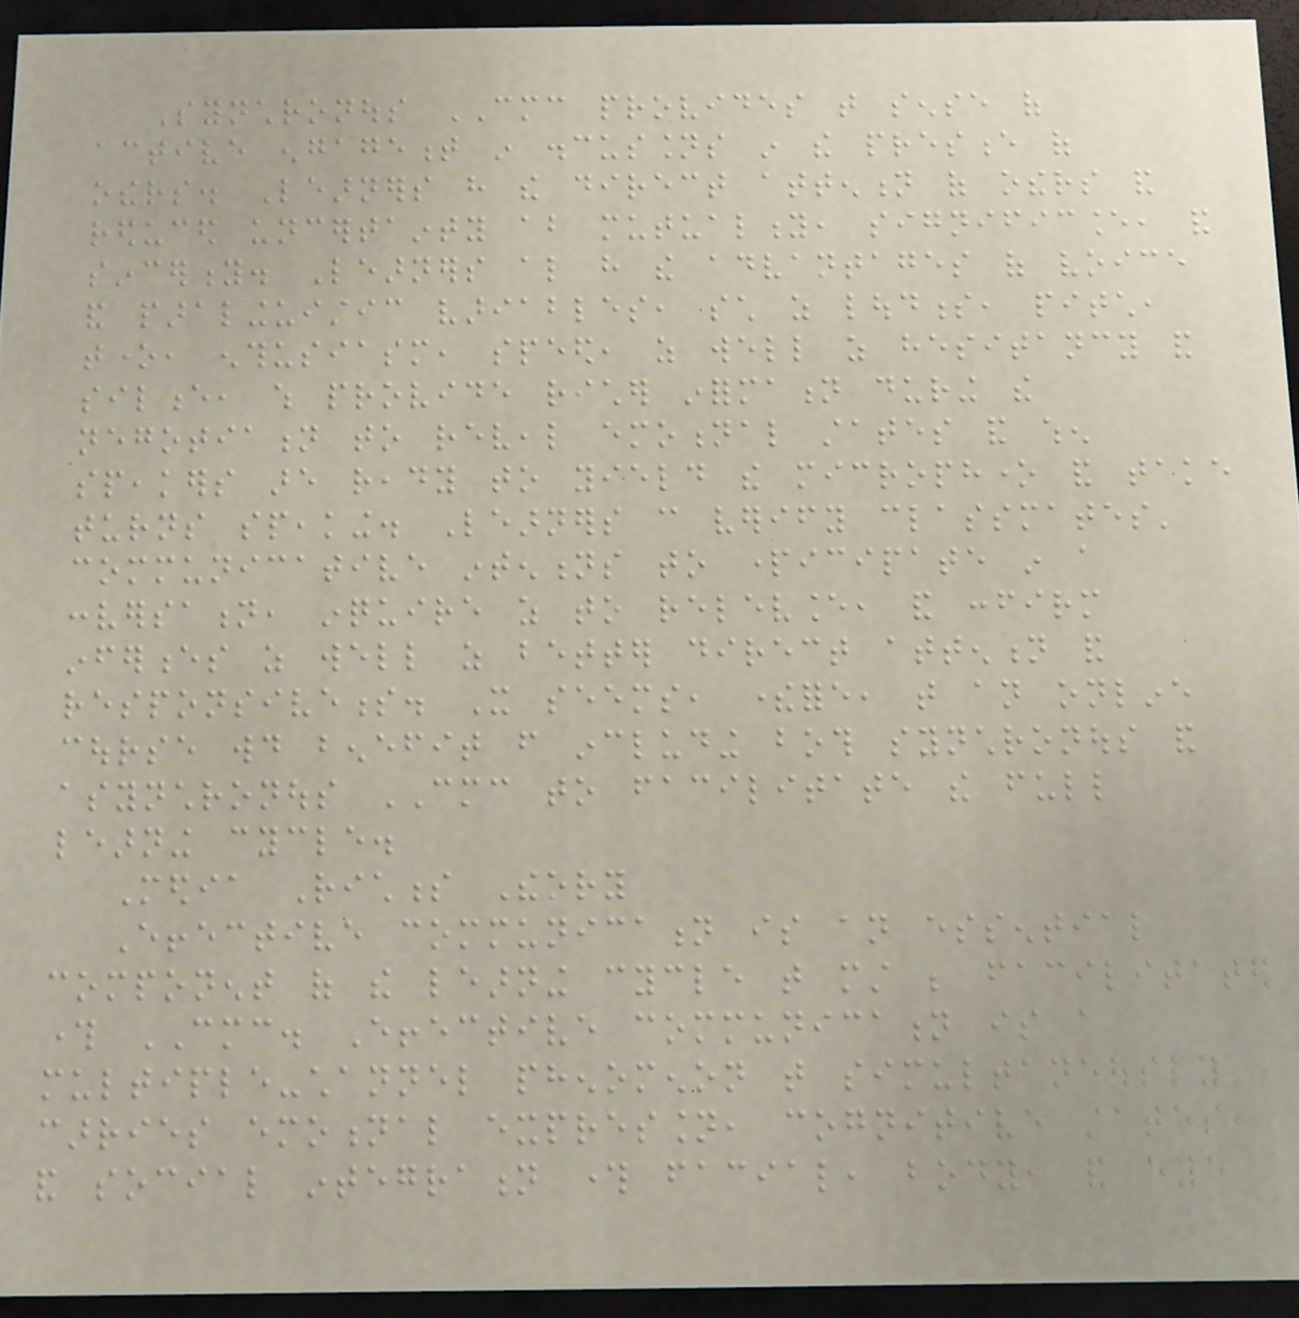Synchronous CMC provides that sense of
active engagement in discussions in the presence of
others. Learners have the direct attention of others and
reduced uncertainty about mutuality, significance, and
sincerity. Learners also have the advantages of voice
and paralinguistic variables, such as loudness, pitch,
tone, enthusiasm, speed, as well as hesitancy and
silence, which provide richer information during the
negotiation to reveal emotional states and when
speakers are ready to yield the microphone and take
turns speaking. Learners can verify classmates'
communicative intentions to participate in a
conversation, inquire as to relevance, and confirm
inferences as well as better direct attention and
responsiveness. It seems, therefore, that an online
course would benefit from including both synchronous and
asynchronous CMC to facilitate the full
learning cycle.
Media Richness Theory
Effective communication is an essential
component of the learning cycle that must be facilitated
through CMC. Effective communication is a
multiple-channel phenomenon that simultaneously
carries emotional expression, cognitive states,
and social integration through facial, body, and eye
